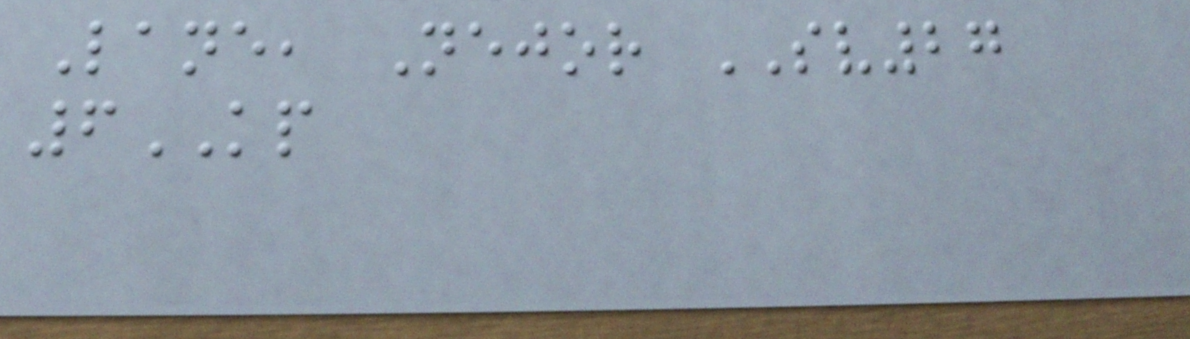Lane, Nejor SV27
6KP
